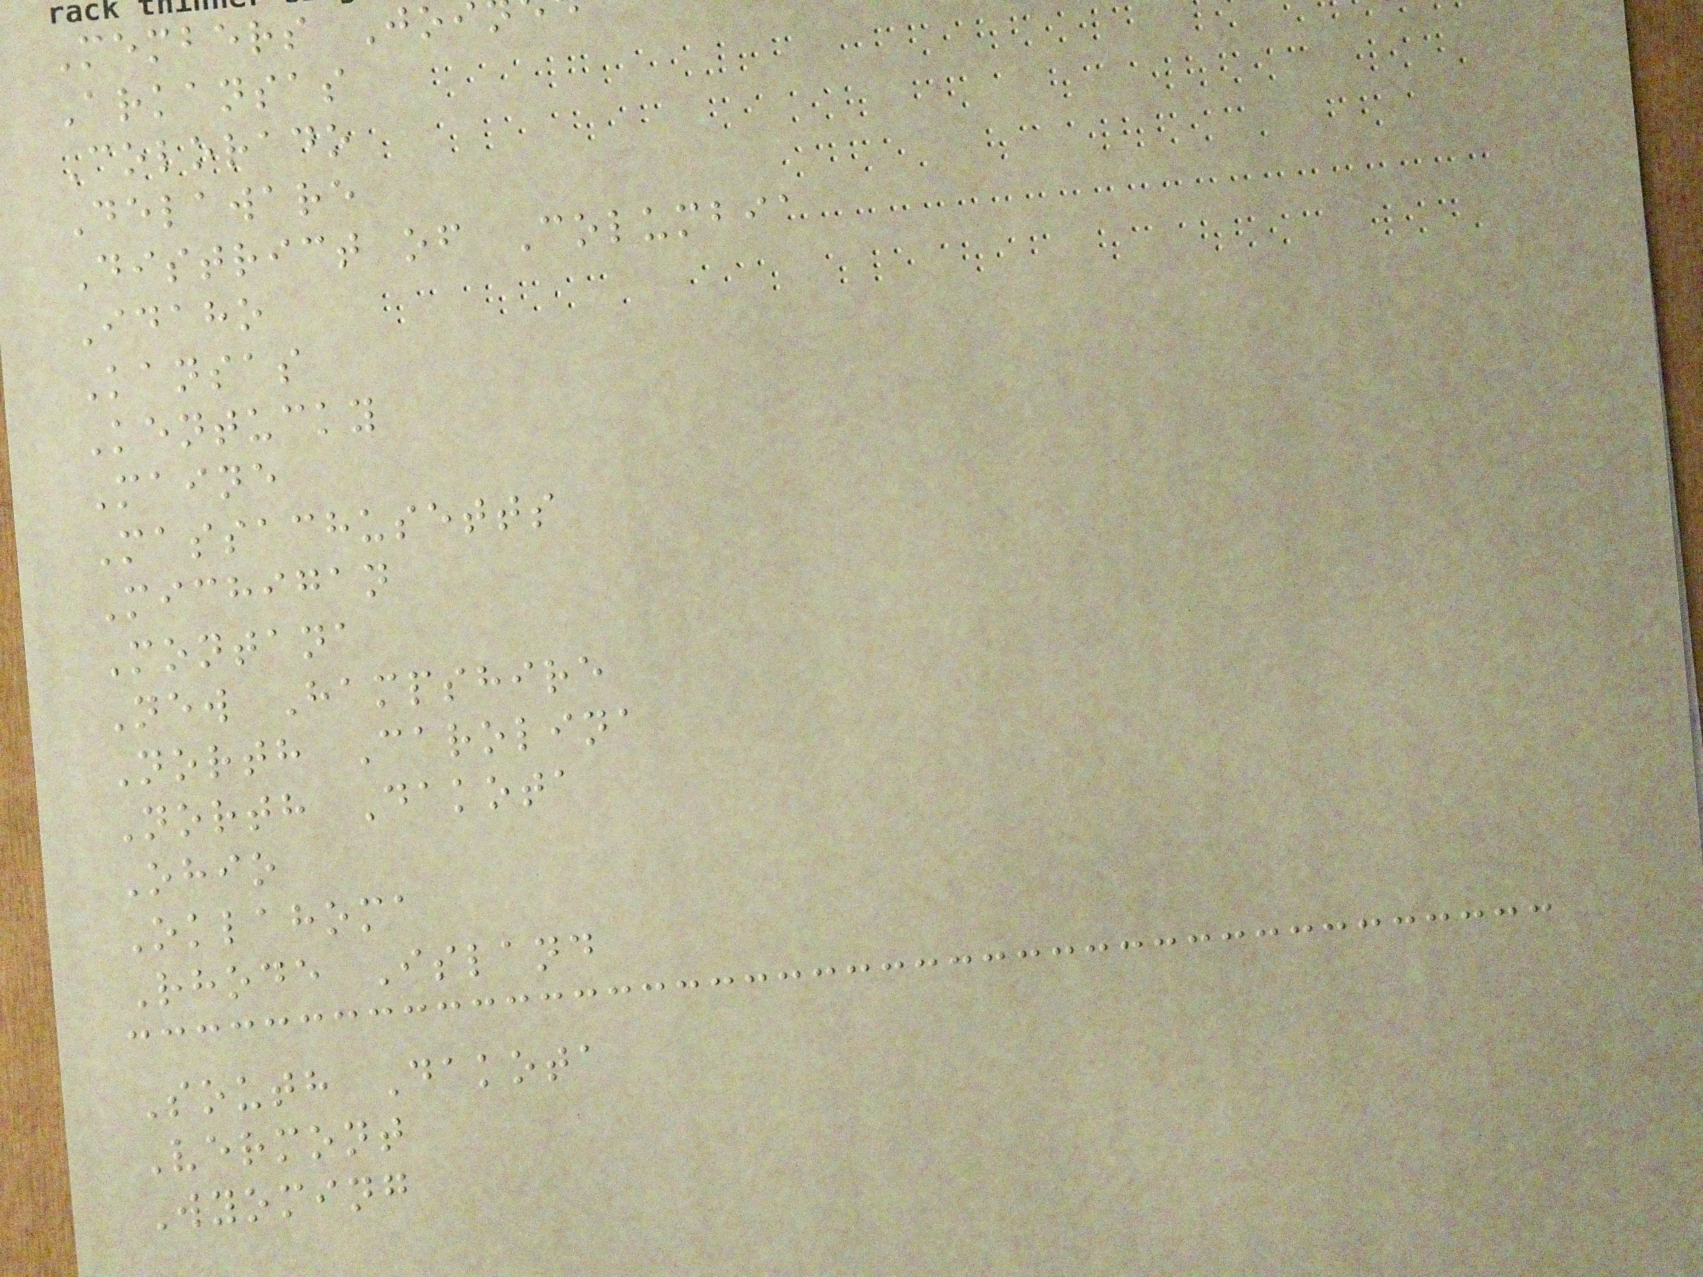Members Jo
Arkansas
Colorado
Delaware
District of Columbia
Idaho
Kansas
Kentucky
Maine
Massachusetts
Michigan
Montana
New Hampshire
North Carolina
North Dakota
Ohio
Oklahoma
Rhode Island
South Dakota
Vermont
Wyoming
